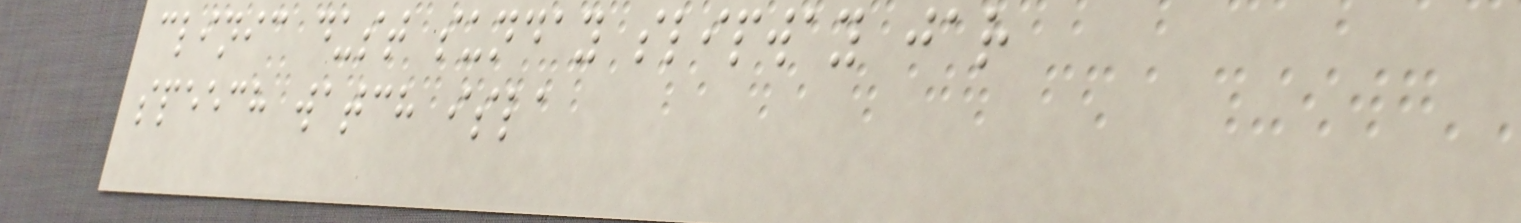clinic dust sunday slipway jar
speech watch isla
